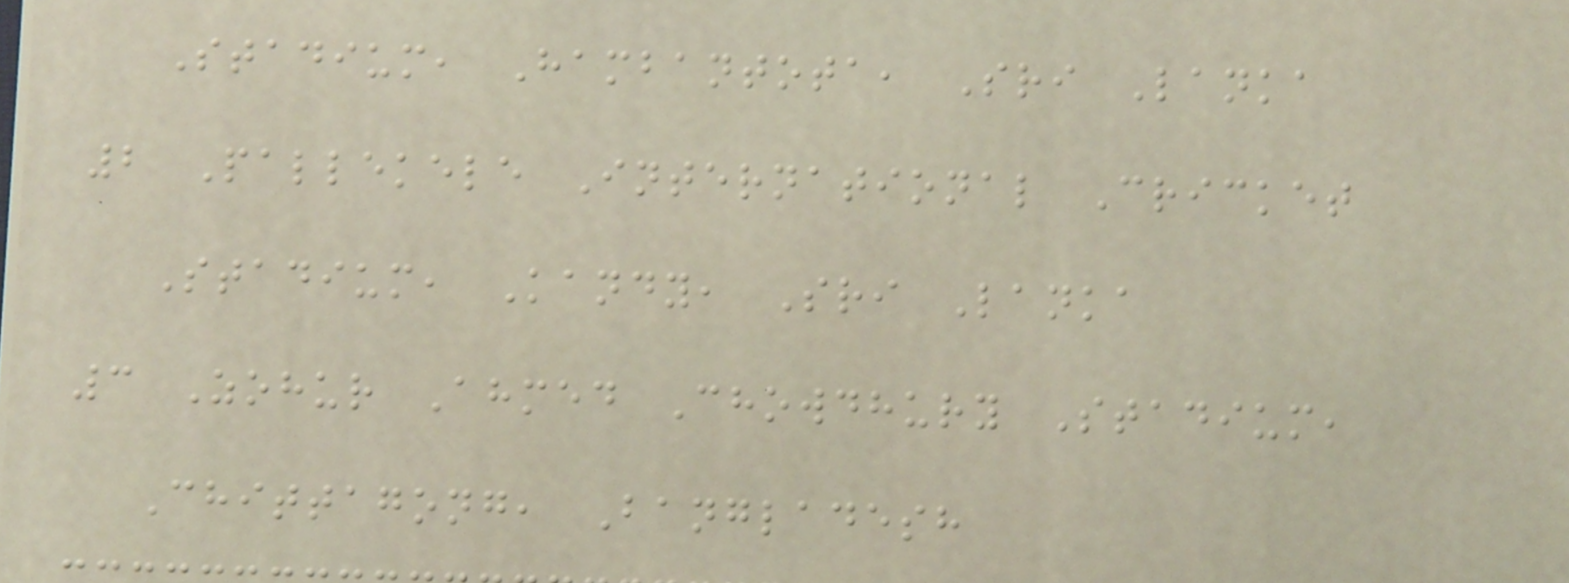Stadium, Hambantota, Sri Lanka
2 Pallekele International Cricket
Stadium, Kandy, Sri Lanka
3 Zohur Ahmed Chowdhury Stadium,
Chittagong, Bangladesh
